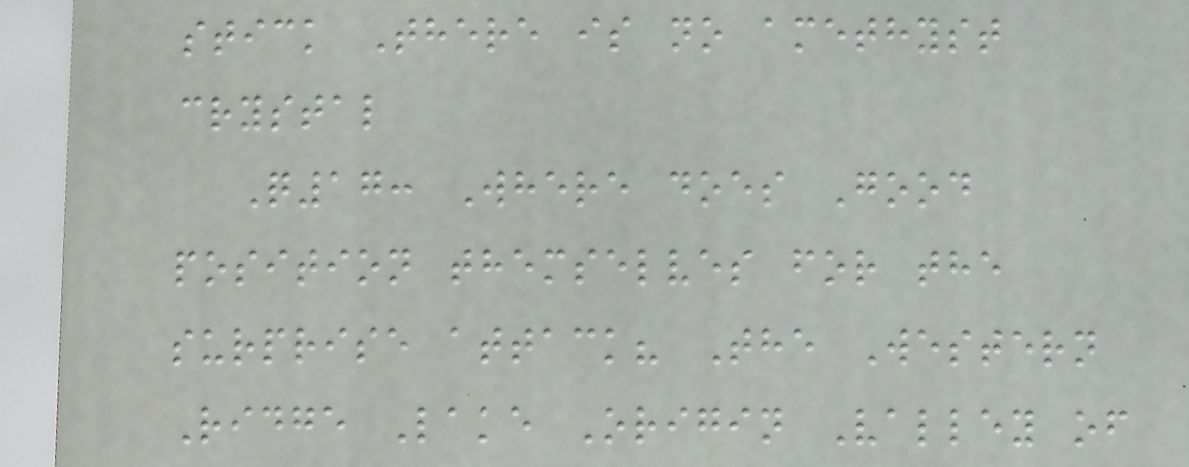stick There is no amethyst
crystal
Q17: Where does Good
position themselves for the
surprise attack? The Western
Ridge Lake Origin Valley of
